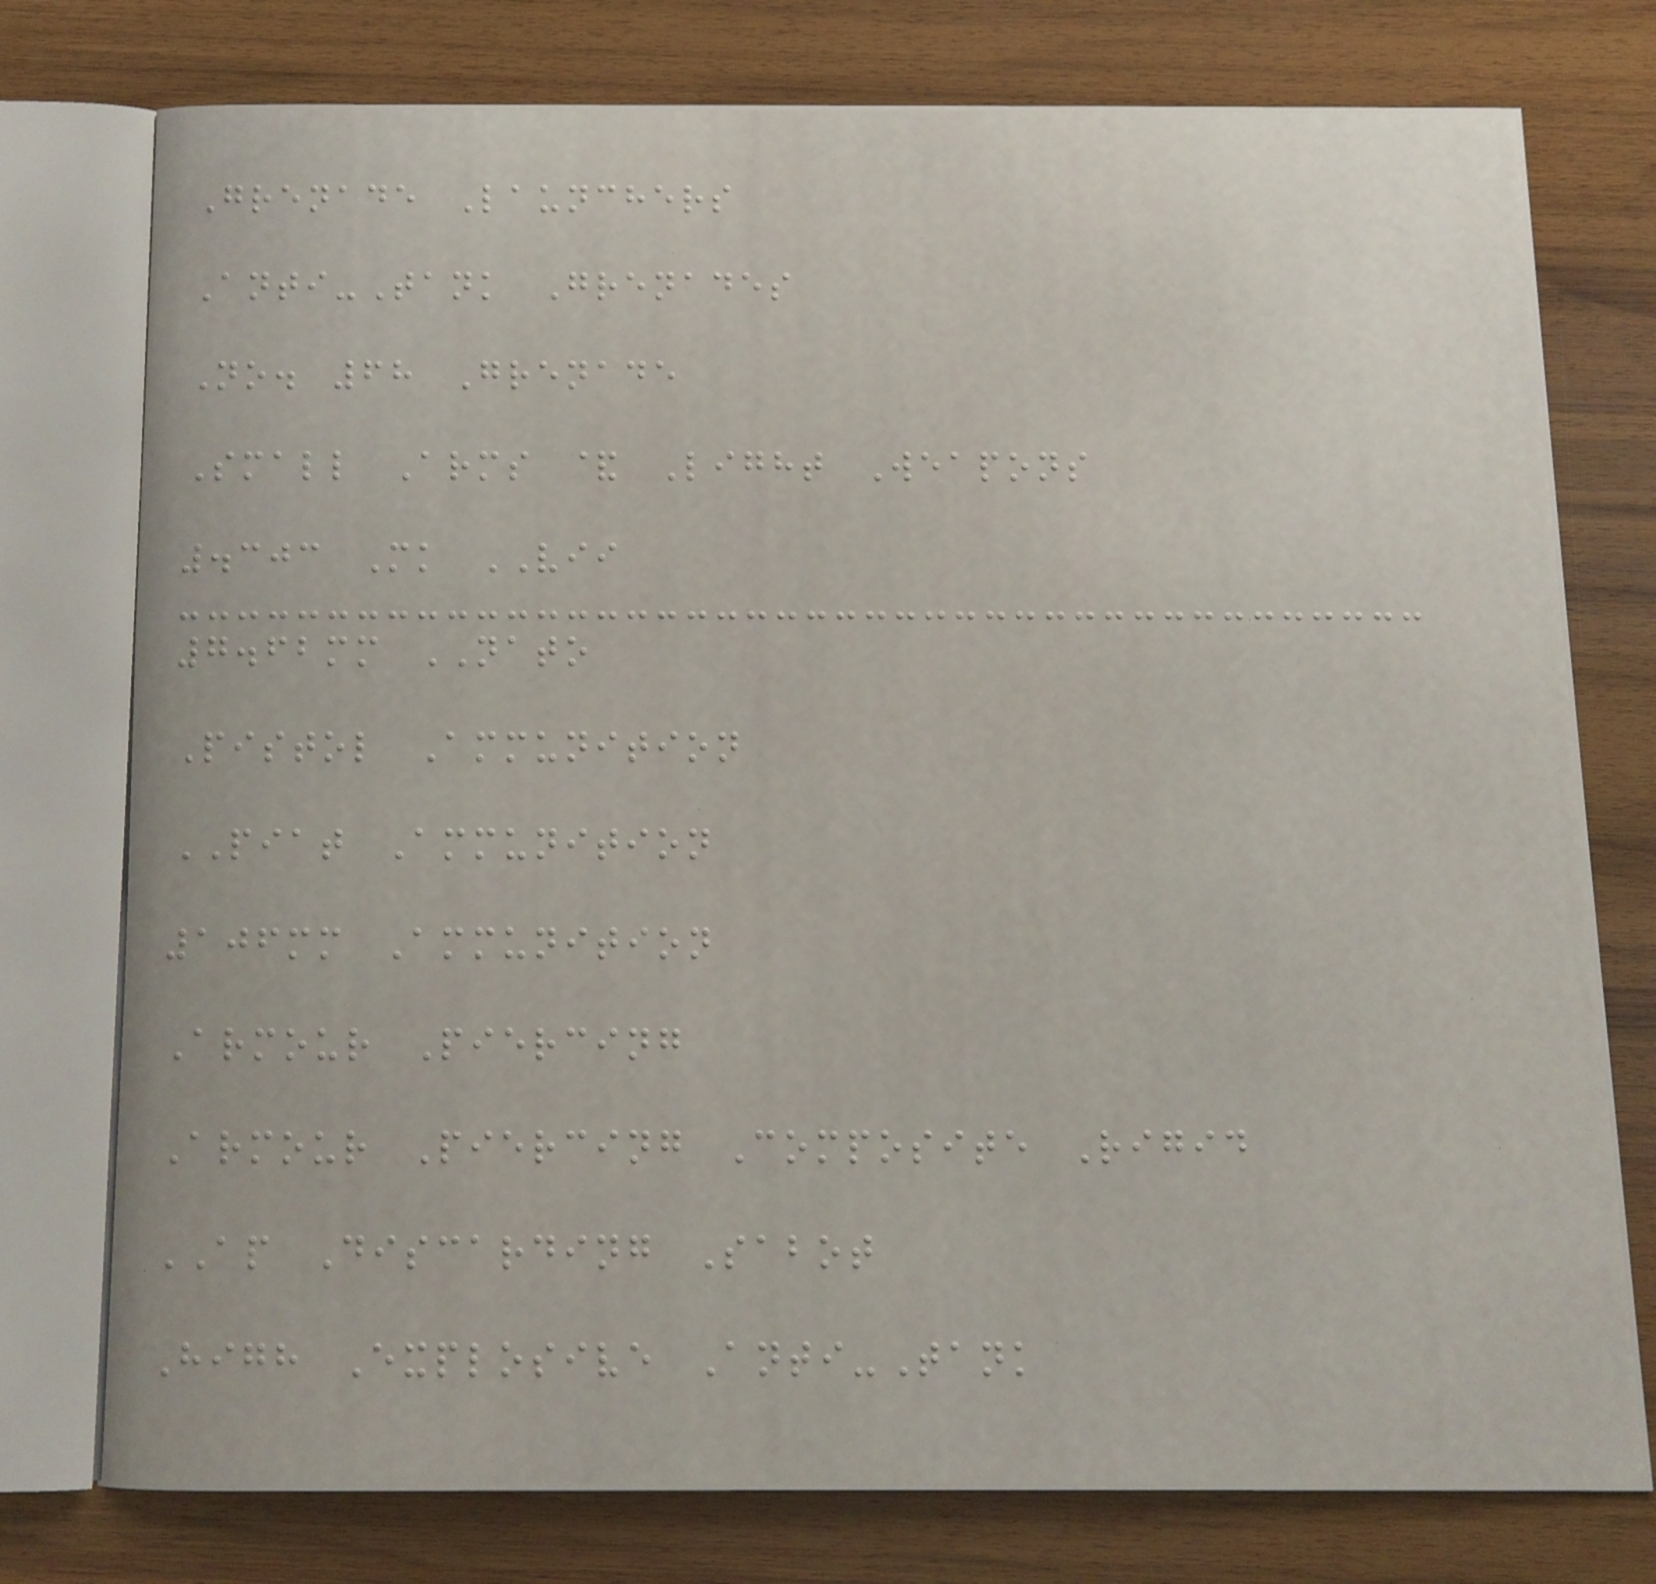Grenade Launchers
Anti-Tank Grenades
No. 68 Grenade
Small Arms & Light Weapons
.303 Mk VII
7.62mm NATO
Pistol Ammunition
PIAT Ammunition
106mm Ammunition
Armour Piercing
Armour Piercing Composite Rigid
AP Discarding Sabot
High Explosive Anti-Tank
